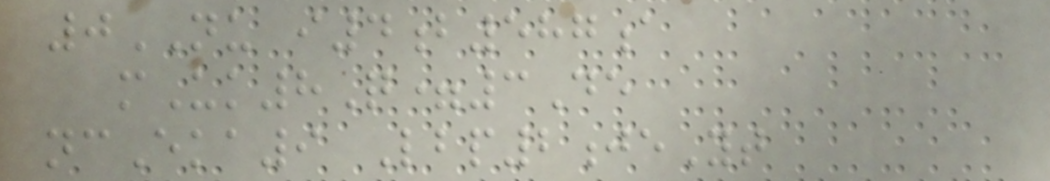0NU i4b587a
mUk8Q=3De
ncEka9 Lbp2jeYt
